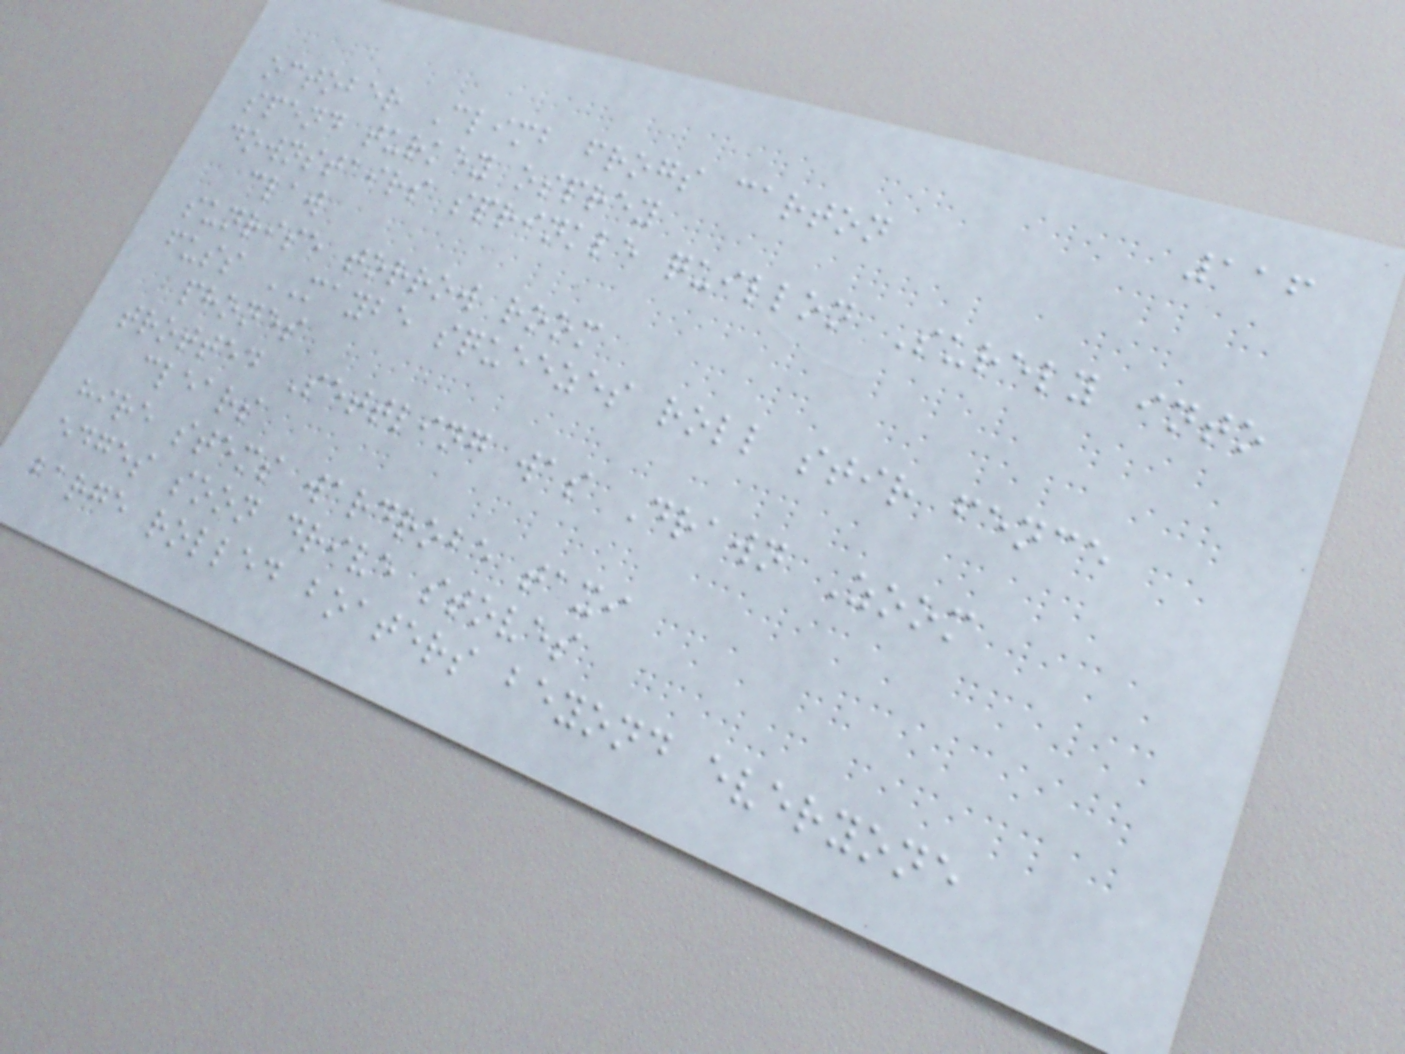116
october Climb frogs carton
spend turkey osprey
downstairs sprinkle quillon Surely into
claw
sunrise torrow room
fuss MAYBE squeezes roll stir fence
phones
trotted Settling was Drawn Zoom
clears
hire stems wardrobe taxi
edges soon drive stoves
barge rolled boaters beyond everyone
